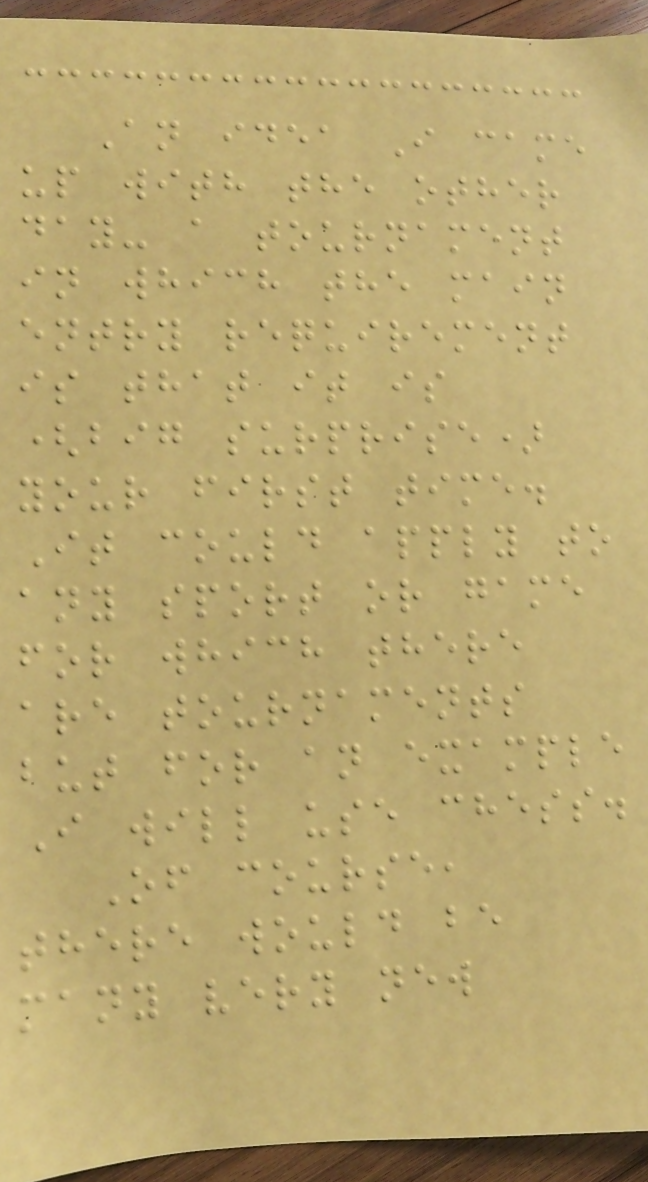An idea I came
up with the other
day- a tournament
in which the main
entry requirement
is that it is
(big surprise)
your first time.
It could apply to
any sport or game
for which there
are tournaments
but for an example
I will use chess.
Of course,
there would be
many very new
